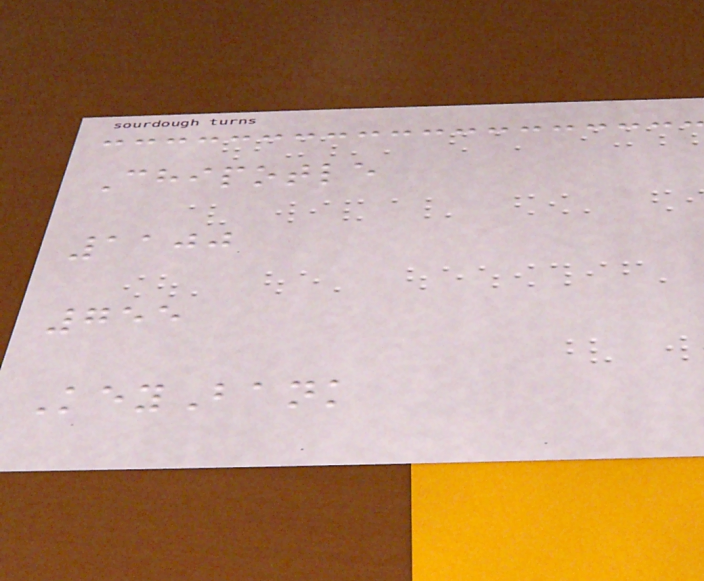Chipotle
1100
755
KeyBank
